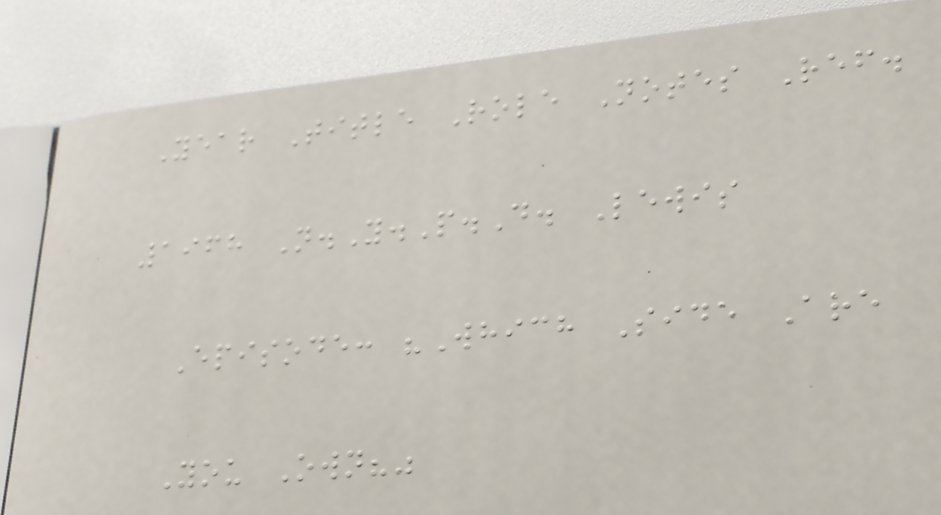Year Title Role Notes Ref.
1968 N.Y.P.D. Lewis
Episode: "Which Side Are
You Own?"
